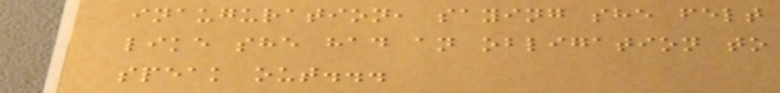inauguration, saying she felt
like she had an obligation to
speak out...
